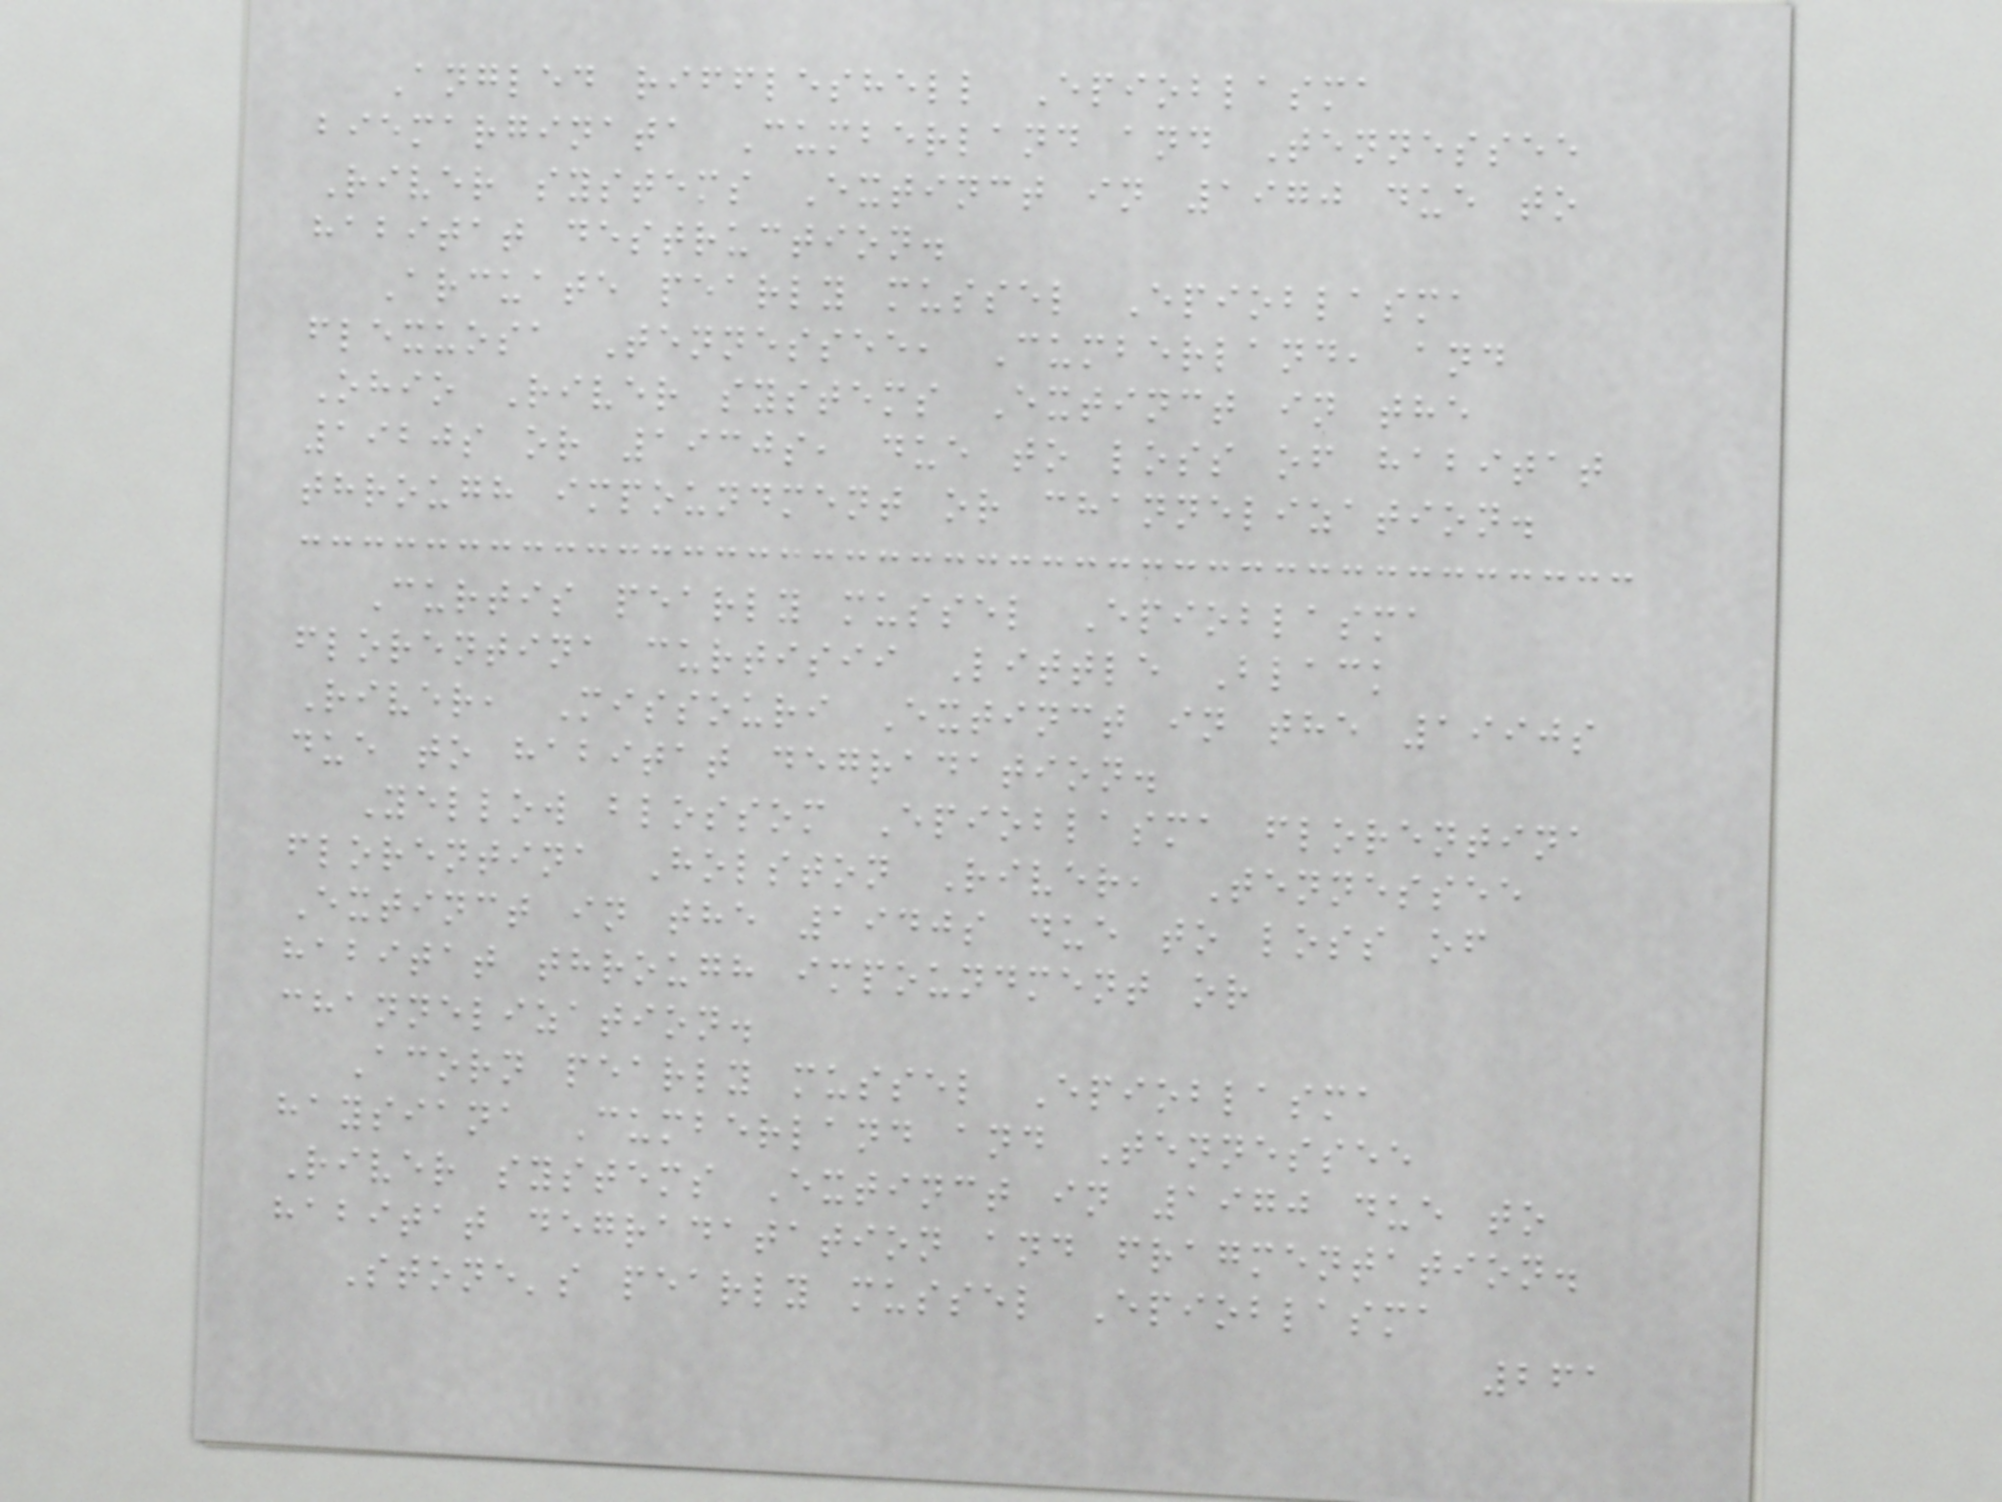Angled riffleshell Epioblasma
biemarginata Cumberland and Tennessee
River systems Extinct in 1970 due to
habitat destruction.
Arcuate pearly mussel Epioblasma
flexuosa Tennessee, Cumberland, and
Ohio River systems Extinct in the
1920s or 1930s, due to loss of habitat
through impoundment or channelization.
Curtis pearly mussel Epioblasma
florentina curtisii Little Black
River, Missouri Extinct in the 1990s
due to habitat degradation.
Yellow blossom Epioblasma florentina
florentina Holston River, Tennessee
Extinct in the 1940s due to loss of
habitat through impoundment or
channelization.
Acorn pearly mussel Epioblasma
haysiana Cumberland and Tennessee
River systems Extinct in 1970 due to
habitat degradatation and fragmentation.
Stone's pearly mussel Epioblasma
261
